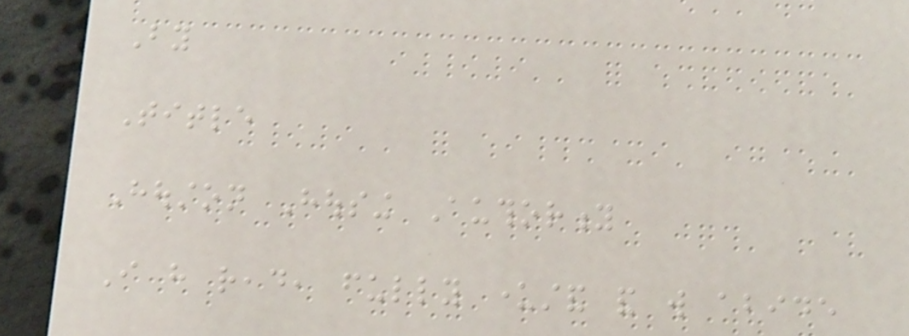By
Title
Houston Housing Authority
I have read, fully understand and will abide
